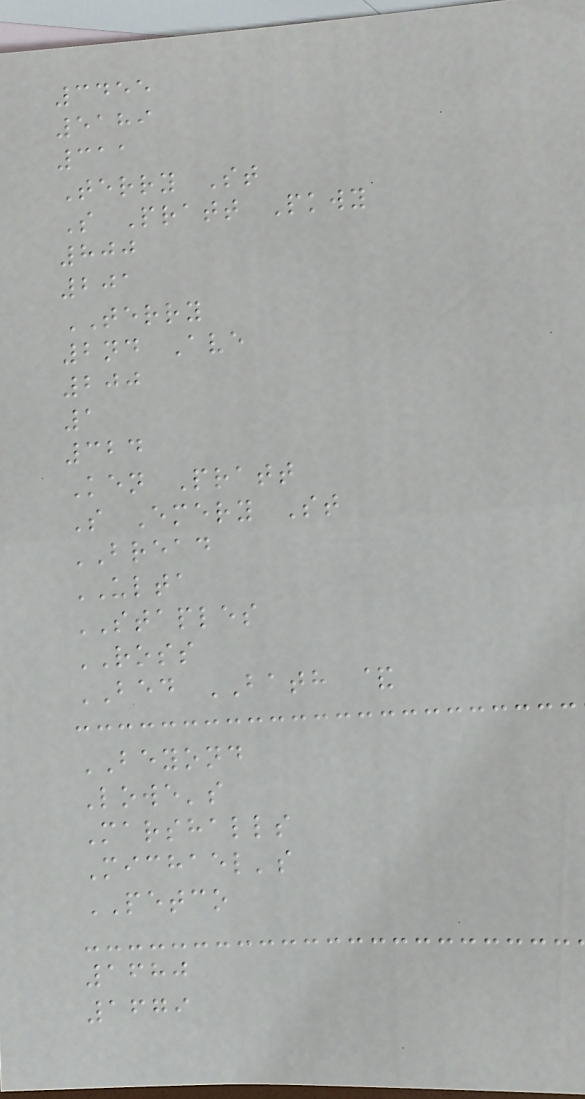3455
5189
311
Terry St
S Pratt Pkwy
800
201
TERRY
2nd Ave
200
1
324
Ken Pratt
S Emery St
BREAD
ULTA
STAPLES
ROSS
BED BATH &
BEYOND
Lowe's
Marshalls
Michael's
PETCO
1680
1679
